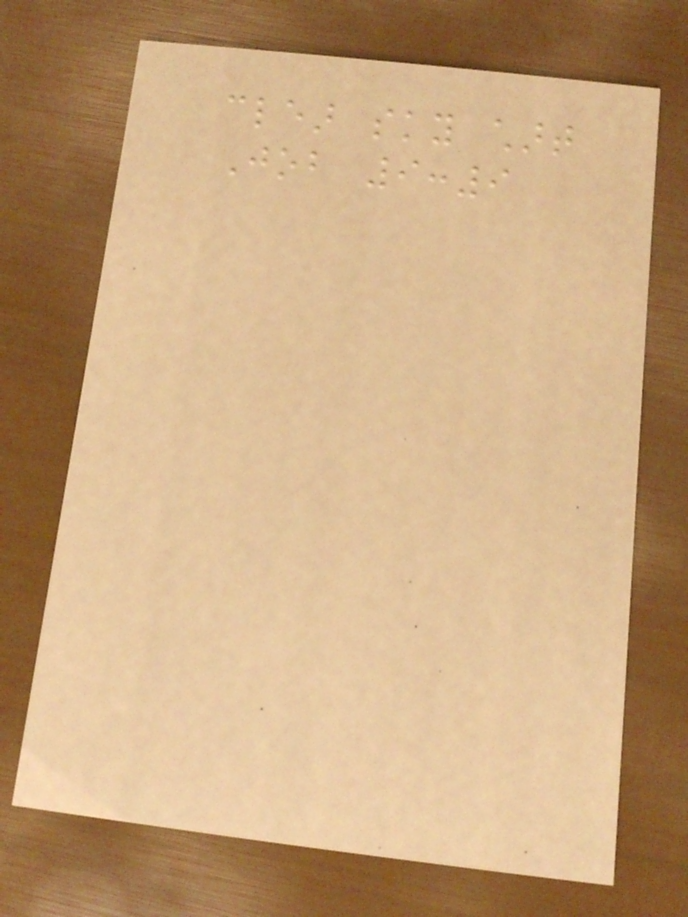clear sky chart
Job 9:9
